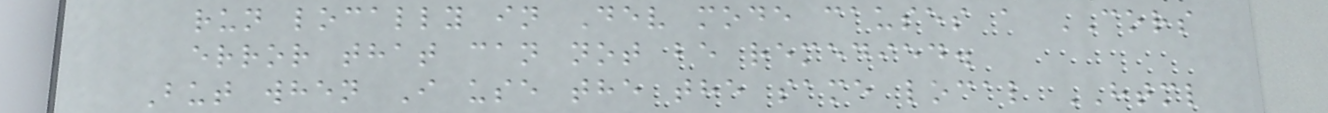run locally in Dev mode causes a CORS
error that can not be remedied.
But when I use the the same local HTML
